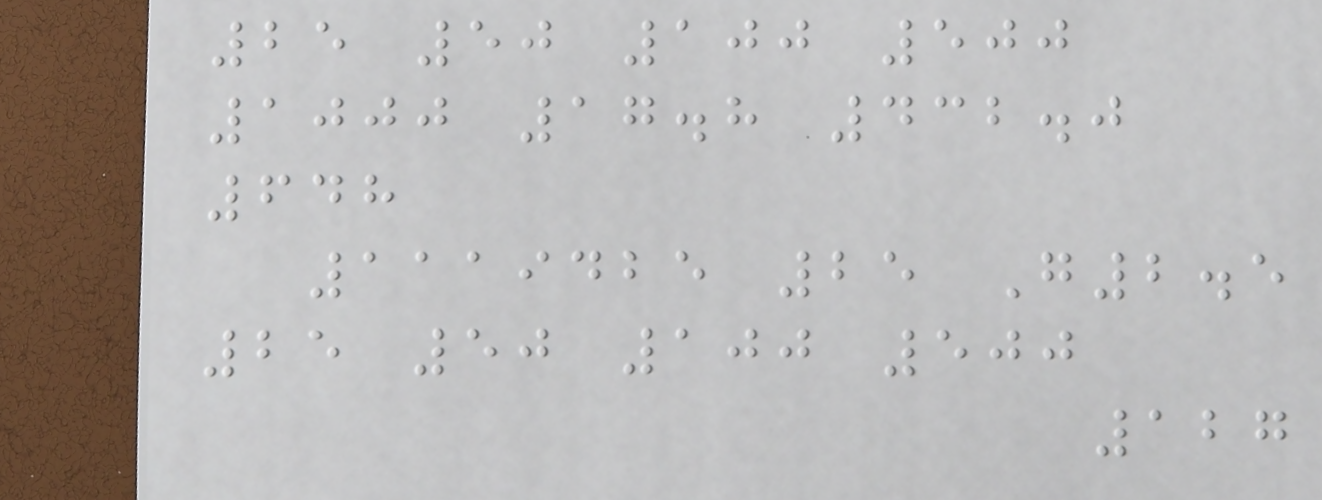25 50 100 500
1000 17.8 432.0
648
1119425 25 G2.5
25 50 100 500
127
